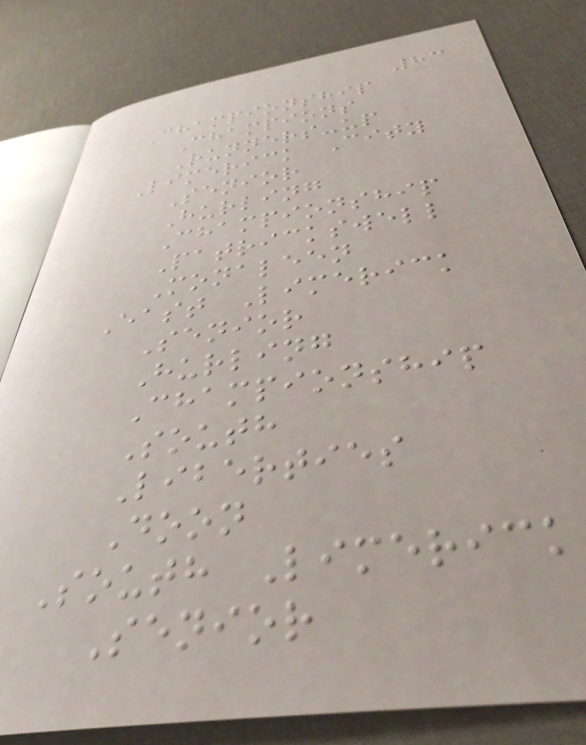83
Championship
Champions
Runners-up
Limerick City
Senior
Hurling
Championship
Patrickswell
Monaleen
East Limerick
Senior
Hurling
Championship
South
Liberties
Doon
South Limerick
Senior
